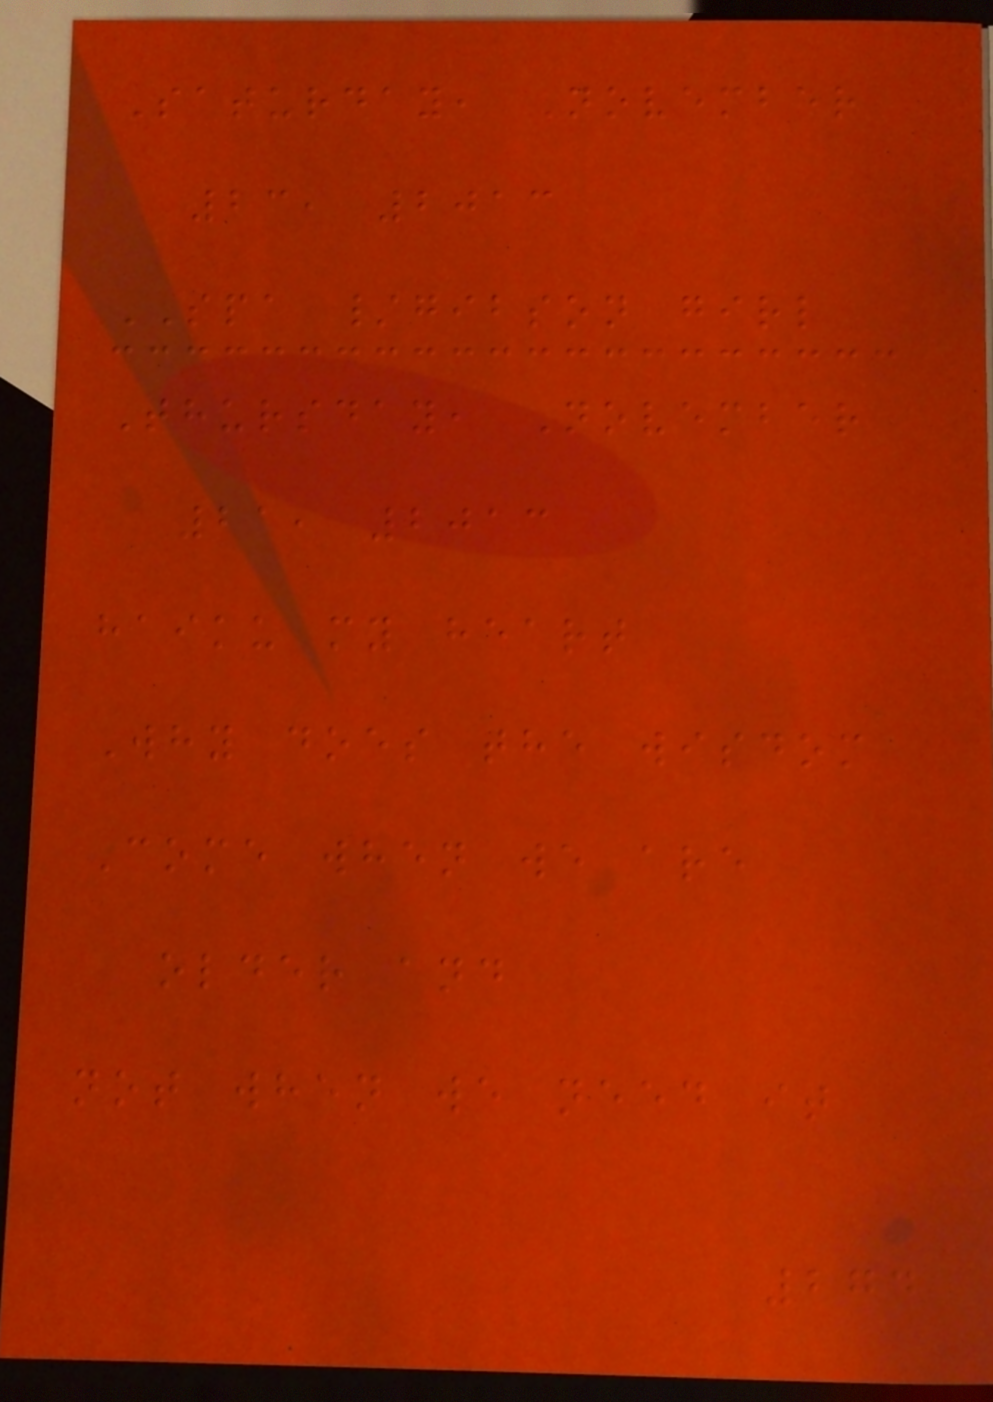Saturday, November
23, 2013
SPA /gibson girl
Thursday, November
21, 2013
haiku my heart
Why does the wisdom
Come when we are
older and
not when we need it
274
